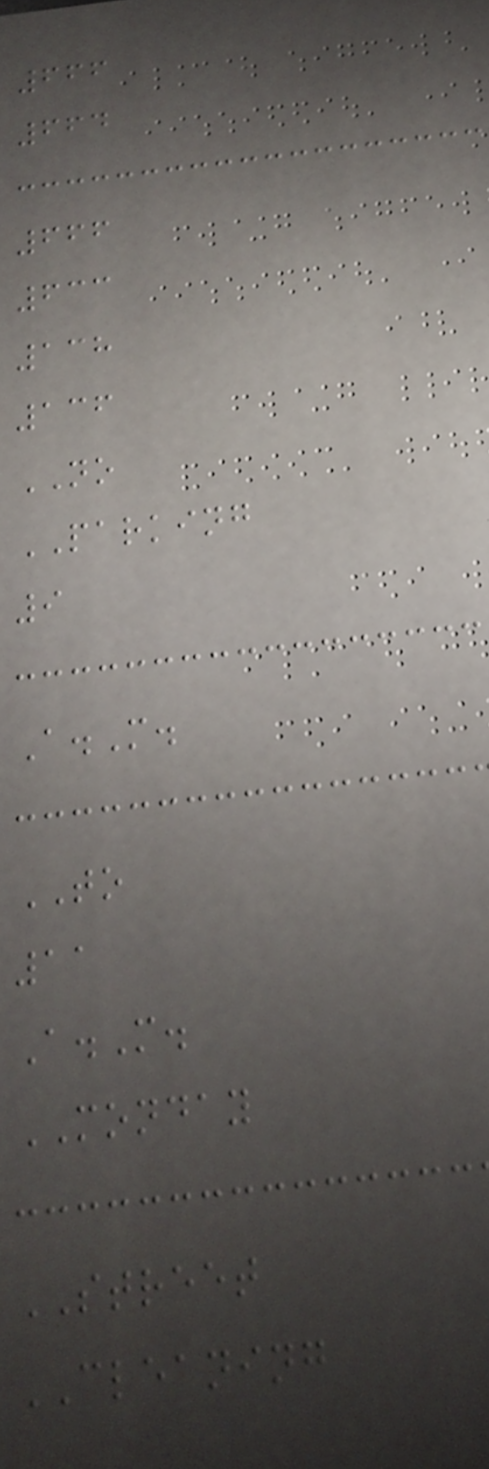666
664
666
633
138
136
NO
PARKING
9
A.M.
TO
11
A.M.
MONDAY
STREET
CLEANING
